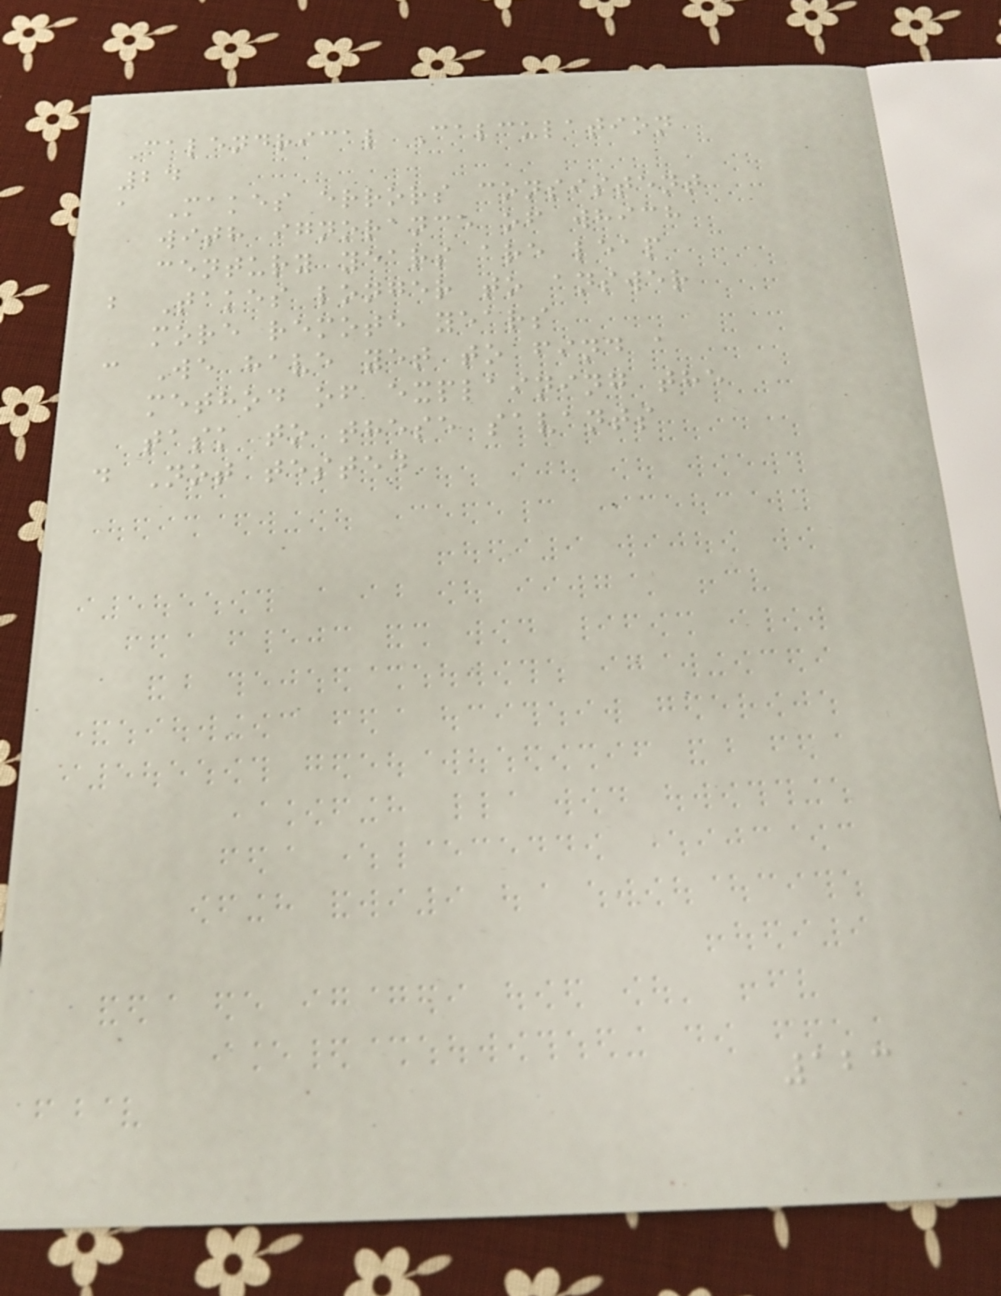Calendrical Calculation
24
a Makes errors consistent
with ignorance of which
century years are leap
b Takes longer to answer
more remote years
c We have yet to find a
method of explaining the
task to these savants
d Not tested
123
